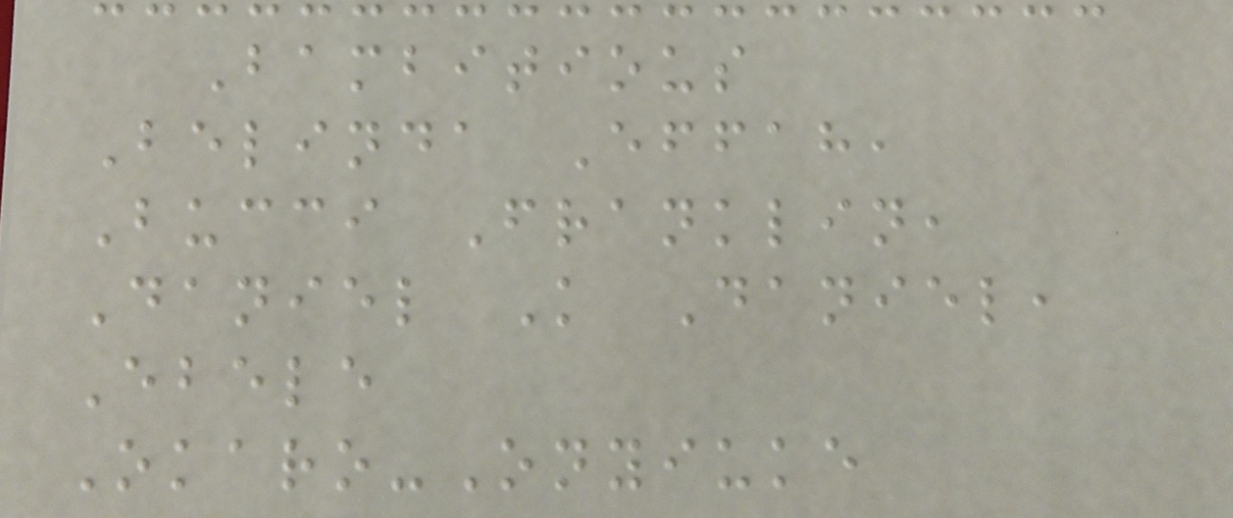Bambitious
Belinda Effah,
Bucci Franklin,
Daniel K Daniel,
Ebele
Okaro-Onyiuke
